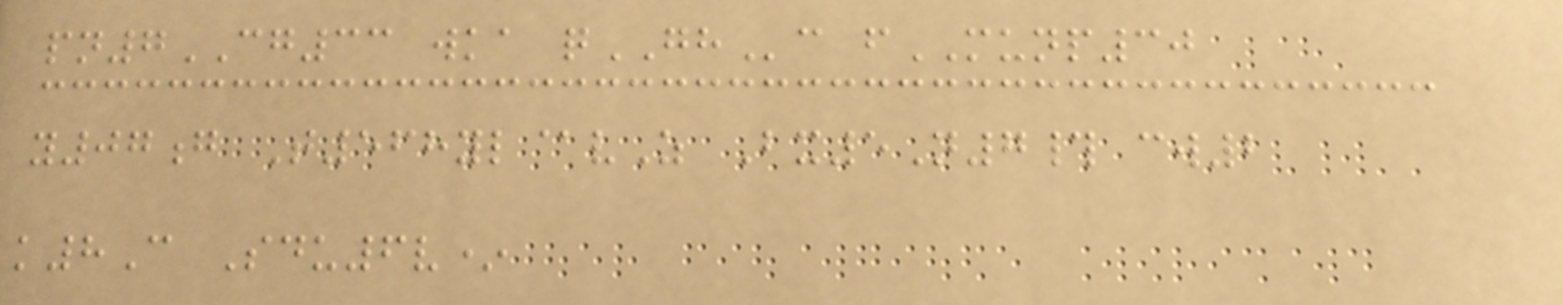pn7CG33 wka qGHc fMUNP30
y07g T568yl@vZ Bx5N7# cw2
k8C Sdu6v*
